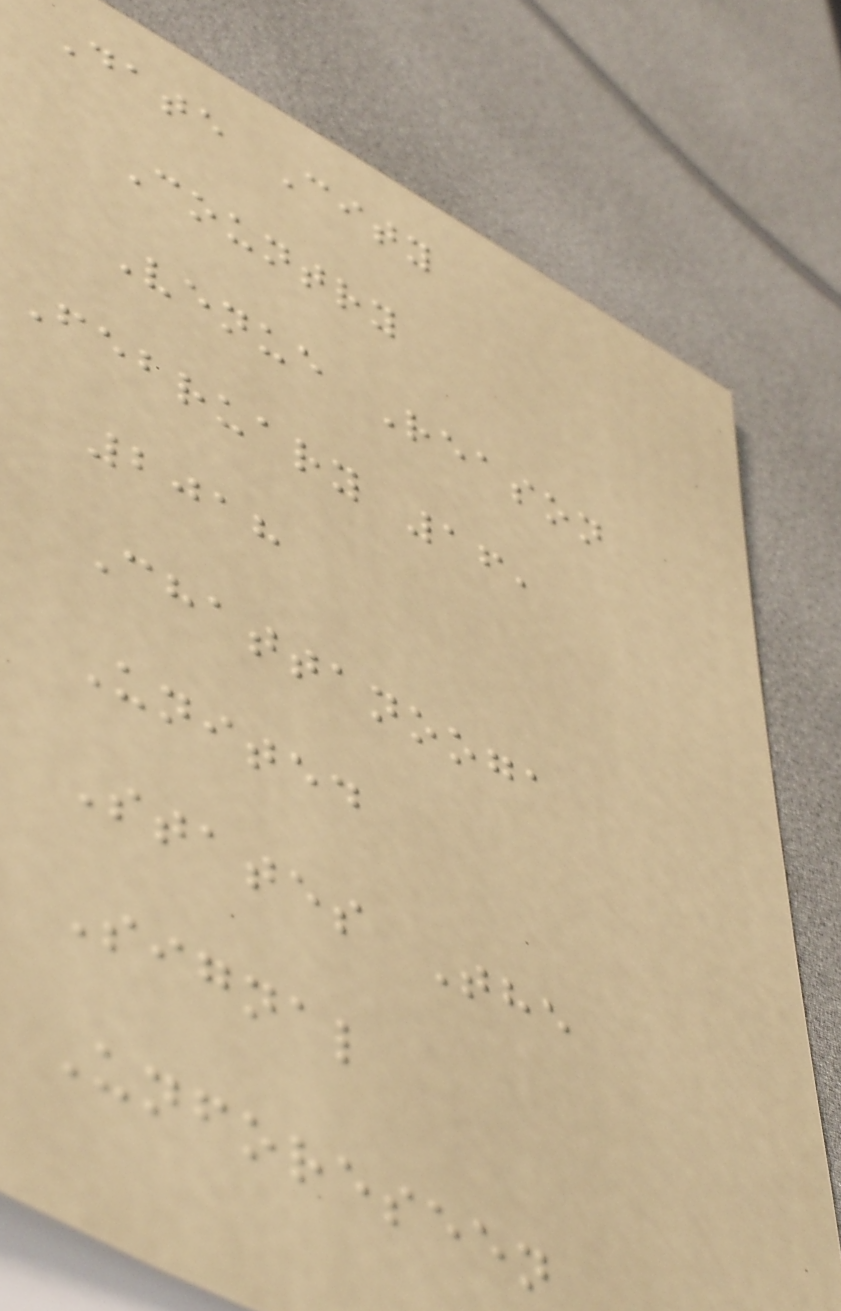Date City
Country
Venue Reason
February 16,
2018
Chattanooga
United
States The
Signal
Unforeseen
